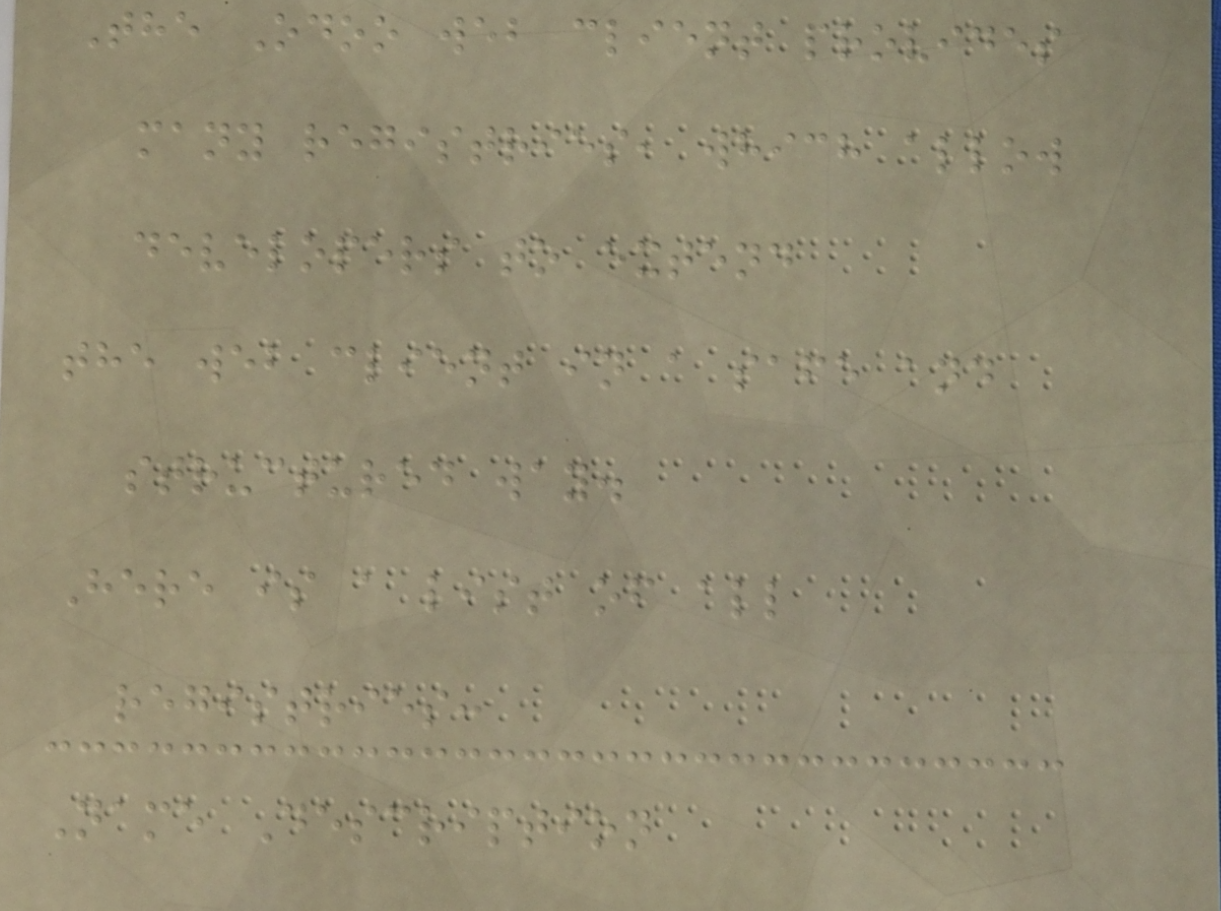The Odoo web client provides
many registries, which allow
developers to extend
the web client in a safe and
structured way.
Here is a list of all
registries:
Name Description
